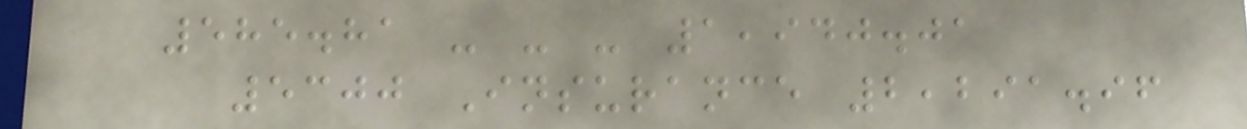585.81 - - - 1,940.01
5300 Insurance 2,291.96
